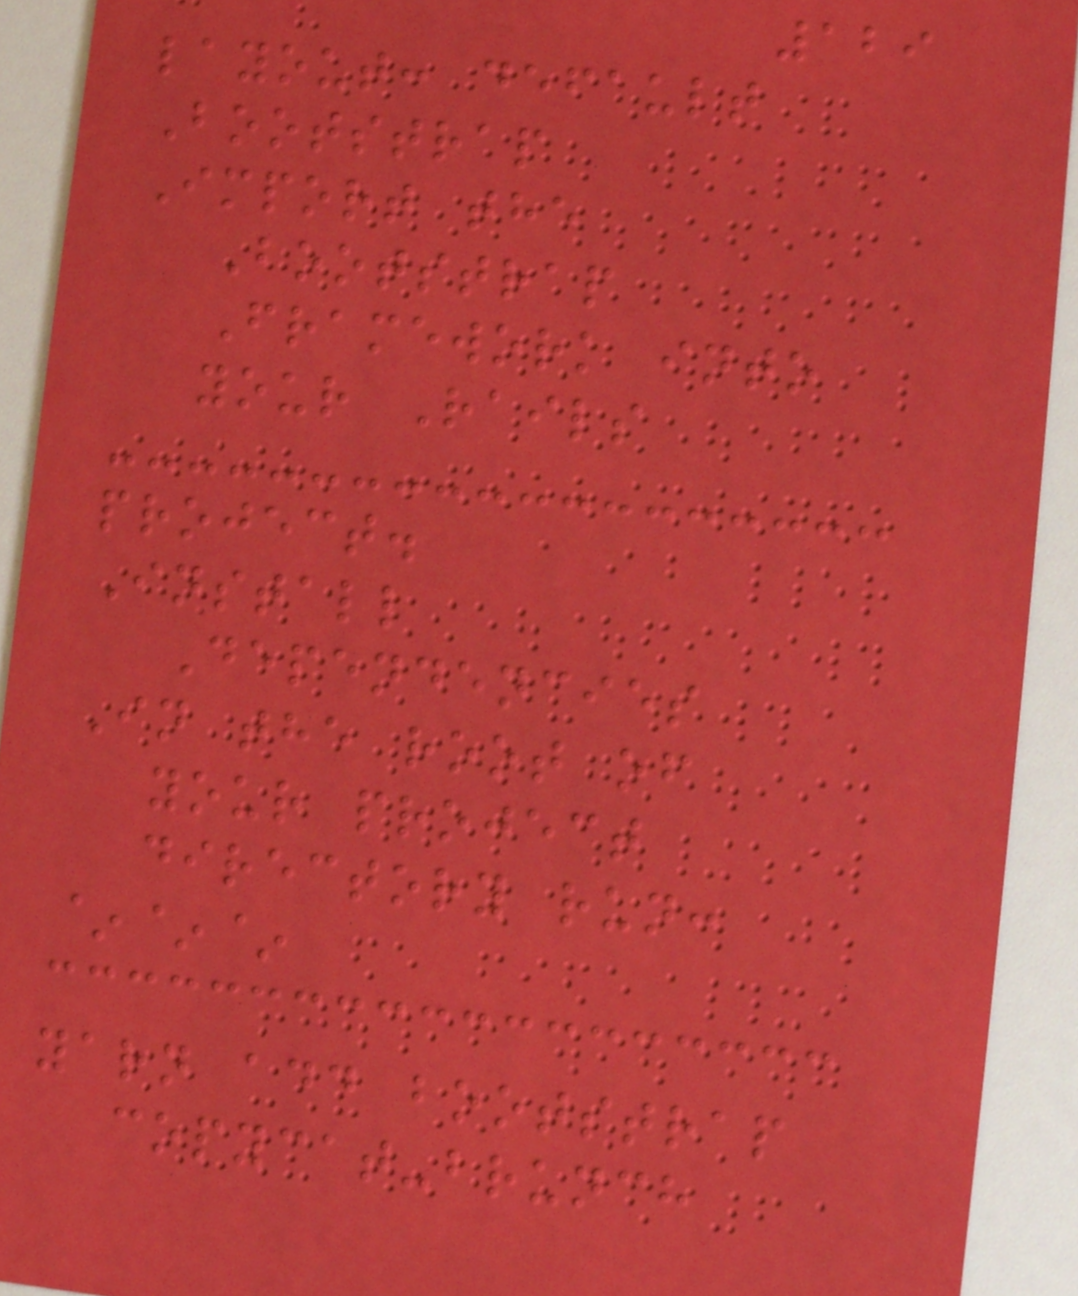129
layout: default
Bootstrap
Import the
Bootstrap
Framework into
your Rails
project.
Install
Dependencies
In the root of
your project
directory run:
~~~
yarn add bootstrap
copycat-brunch
